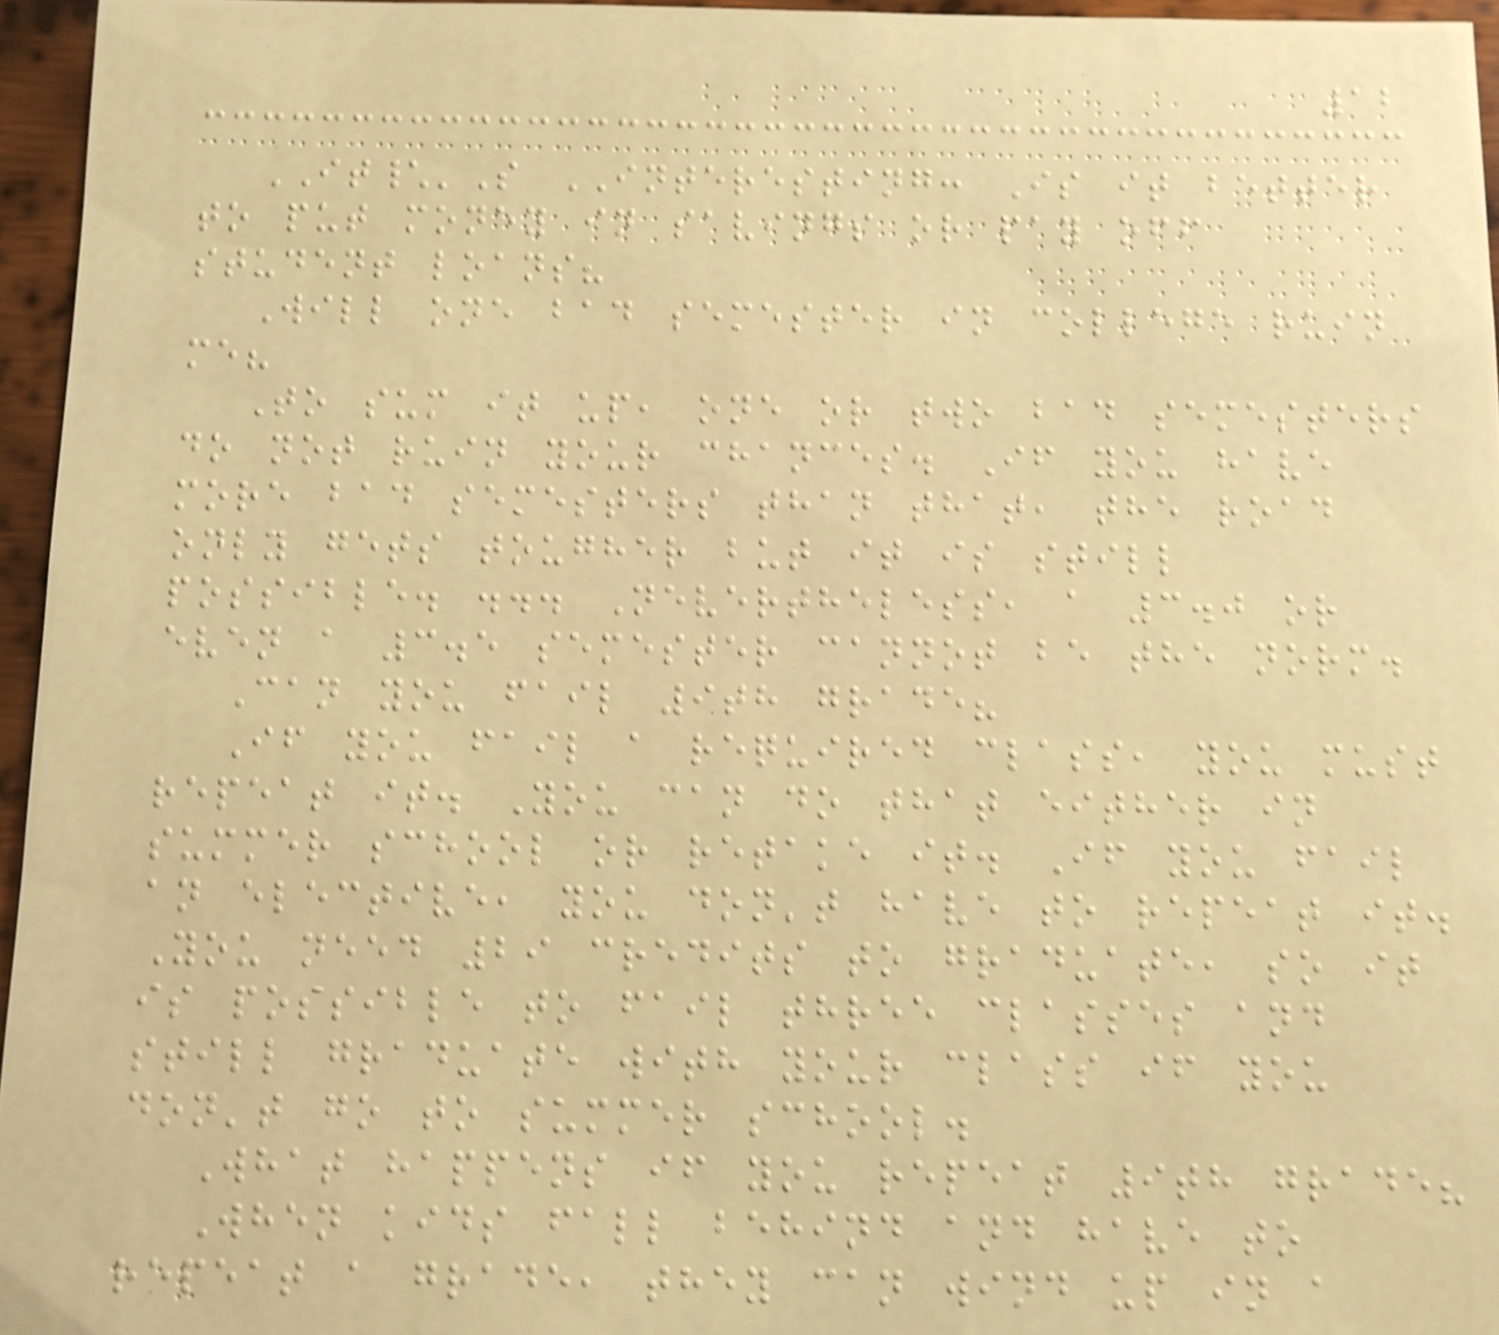12
IT\'S INTERESTING: Is it better
to put money in savings or pay off
student loans?
Will one bad semester in college ruin
me?
To sum it up, one or two bad semesters
do not ruin your chances. If you have
more bad semesters than that, the road
only gets tougher but it is still
possible. ... Nevertheless, a 3.0 or
even a 3.5 semester cannot be the norm.
Can you fail 9th grade?
If you fail a required class, you must
repeat it. You can do that either in
summer school or retake it. If you fail
an elective, you don't have to repeat it.
You need 29 credits to graduate, so it
is possible to fail three classes and
still graduate with your class if you
don't go to summer school.
What happens if you repeat 9th grade?
When kids fall behind and have to
repeat a grade, they can wind up in a
